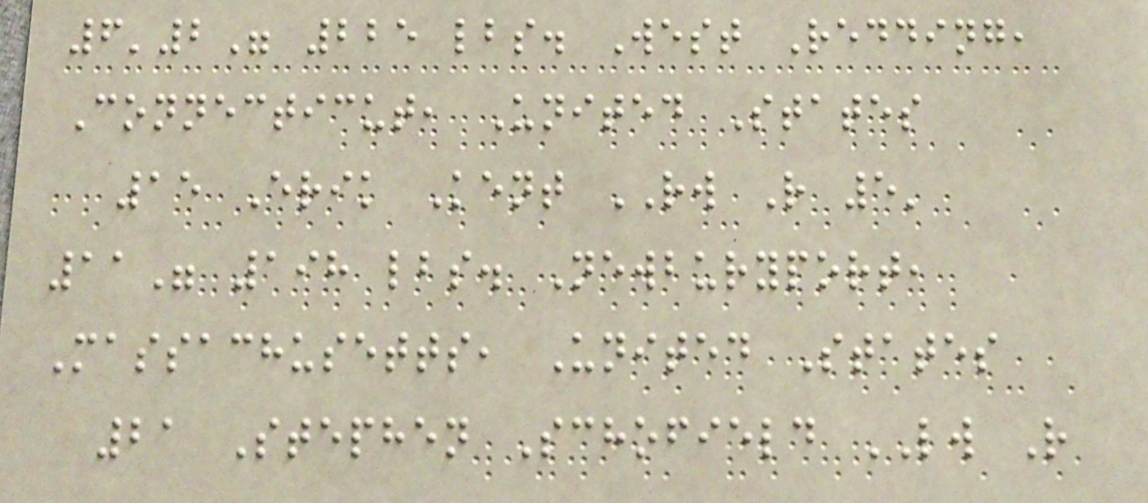6'2" 225 lbs. West Redding,
Connecticut, United States
15 Erik Kent RW R 5'
11" 198 lbs. Newburyport,
Massachusetts, United States
21 Stephen Schofield LW R
